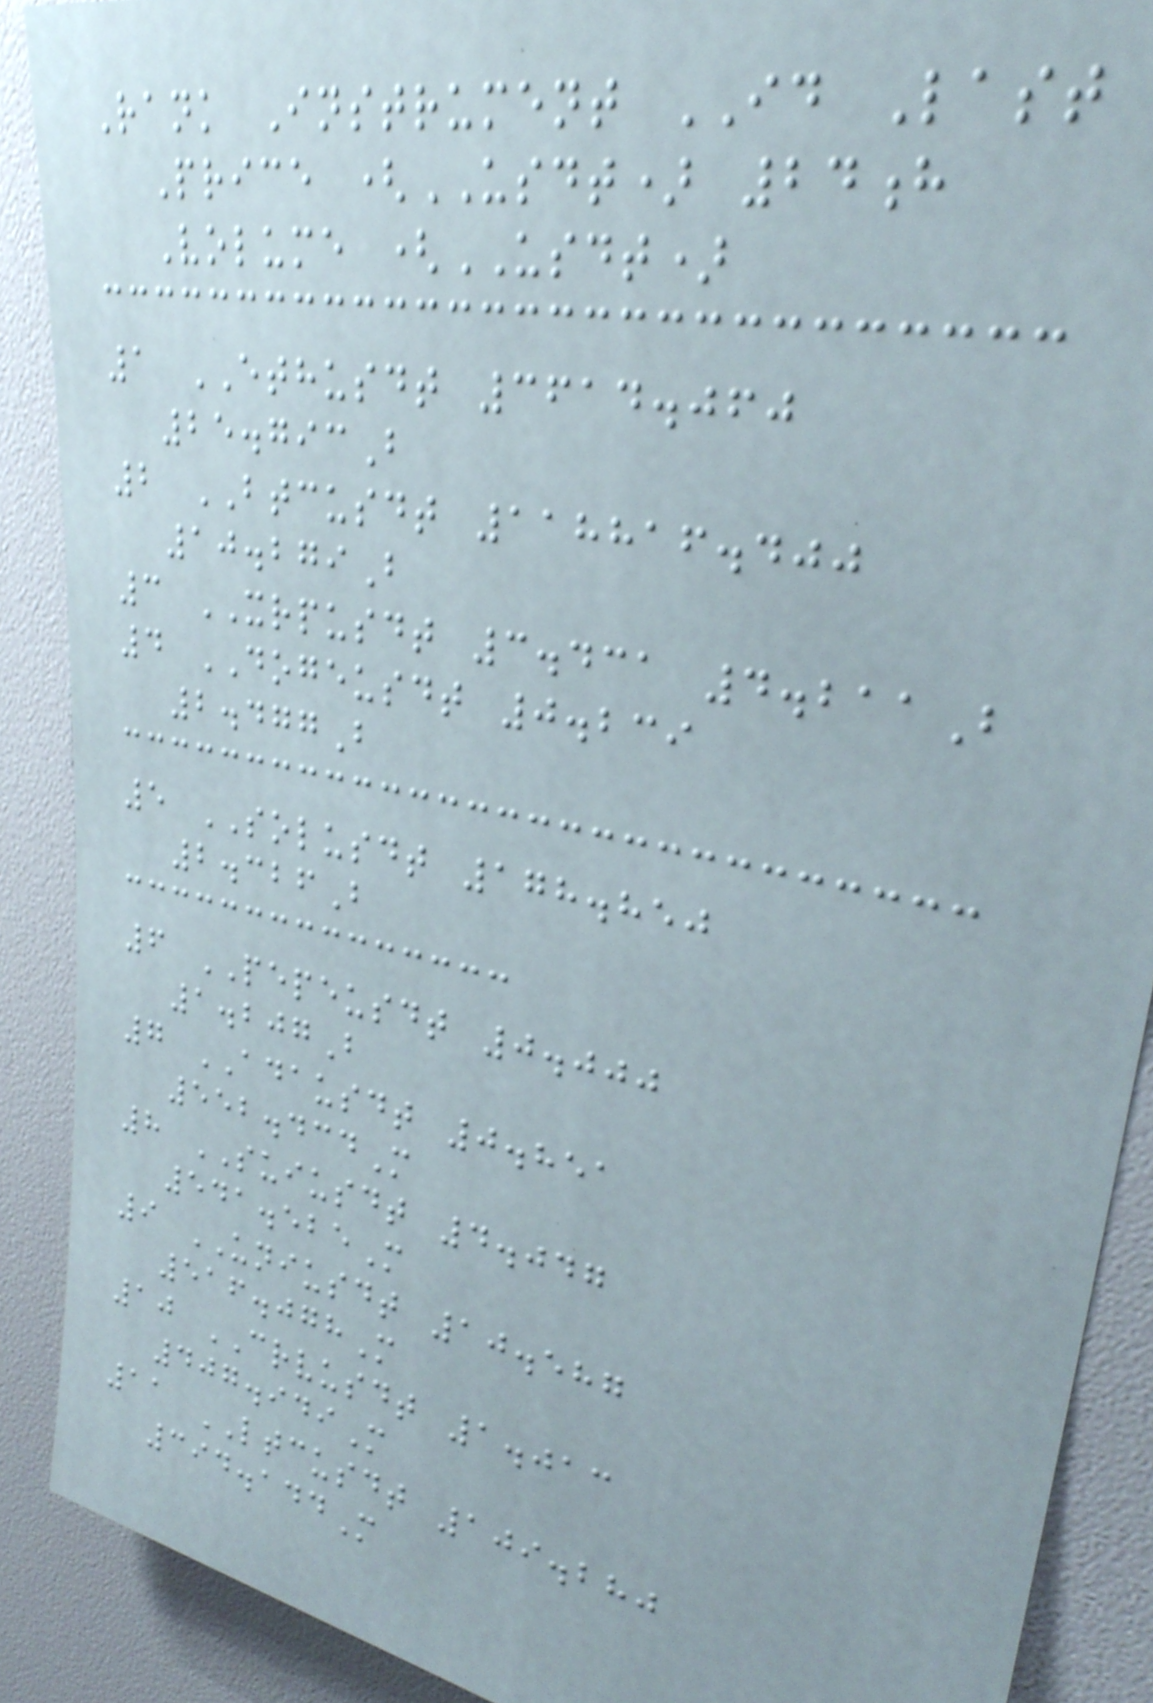Rank Instrument ID Last
Price (USDT) 24h
Volume (USDT)
1 ETHUSDT 3614.060
25.793B
2 BTCUSDT 118816.400
10.279B
3 XRPUSDT 3.431 4.211B
4 DOGEUSDT 0.239
2.477B
5 SOLUSDT 178.850
2.326B
6 PEPEUSDT 0.000
1.207B
7 ADAUSDT 0.851
552.434M
8 SUIUSDT 4.047
541.525M
9 UNIUSDT 10.587
516.078M
10 CRVUSDT 1.013
407.949M
11 LTCUSDT 109.280
394.144M
